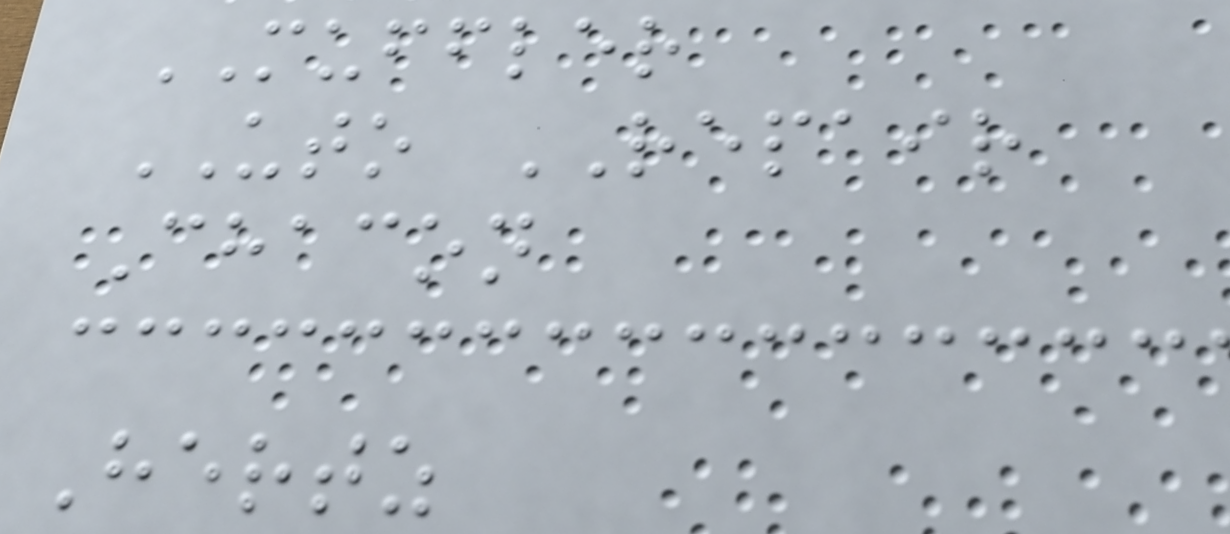MUFFLER
UTO REPAIR
Chacon
Hertz
